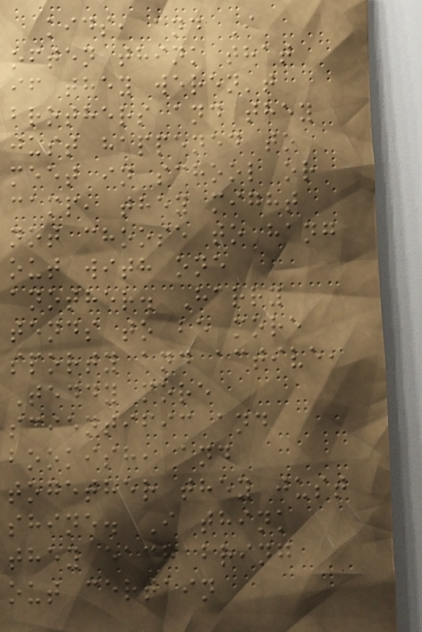kids, and I
often think that
if they weren't
brothers and they
just happened to
meet in school or
camp, they might
not choose to hang
out with one
another. Harry
tends to be more
sporty and active,
Teddy more
scientific and
bookish, and
together they just
shine. I think
they each bring
out certain
